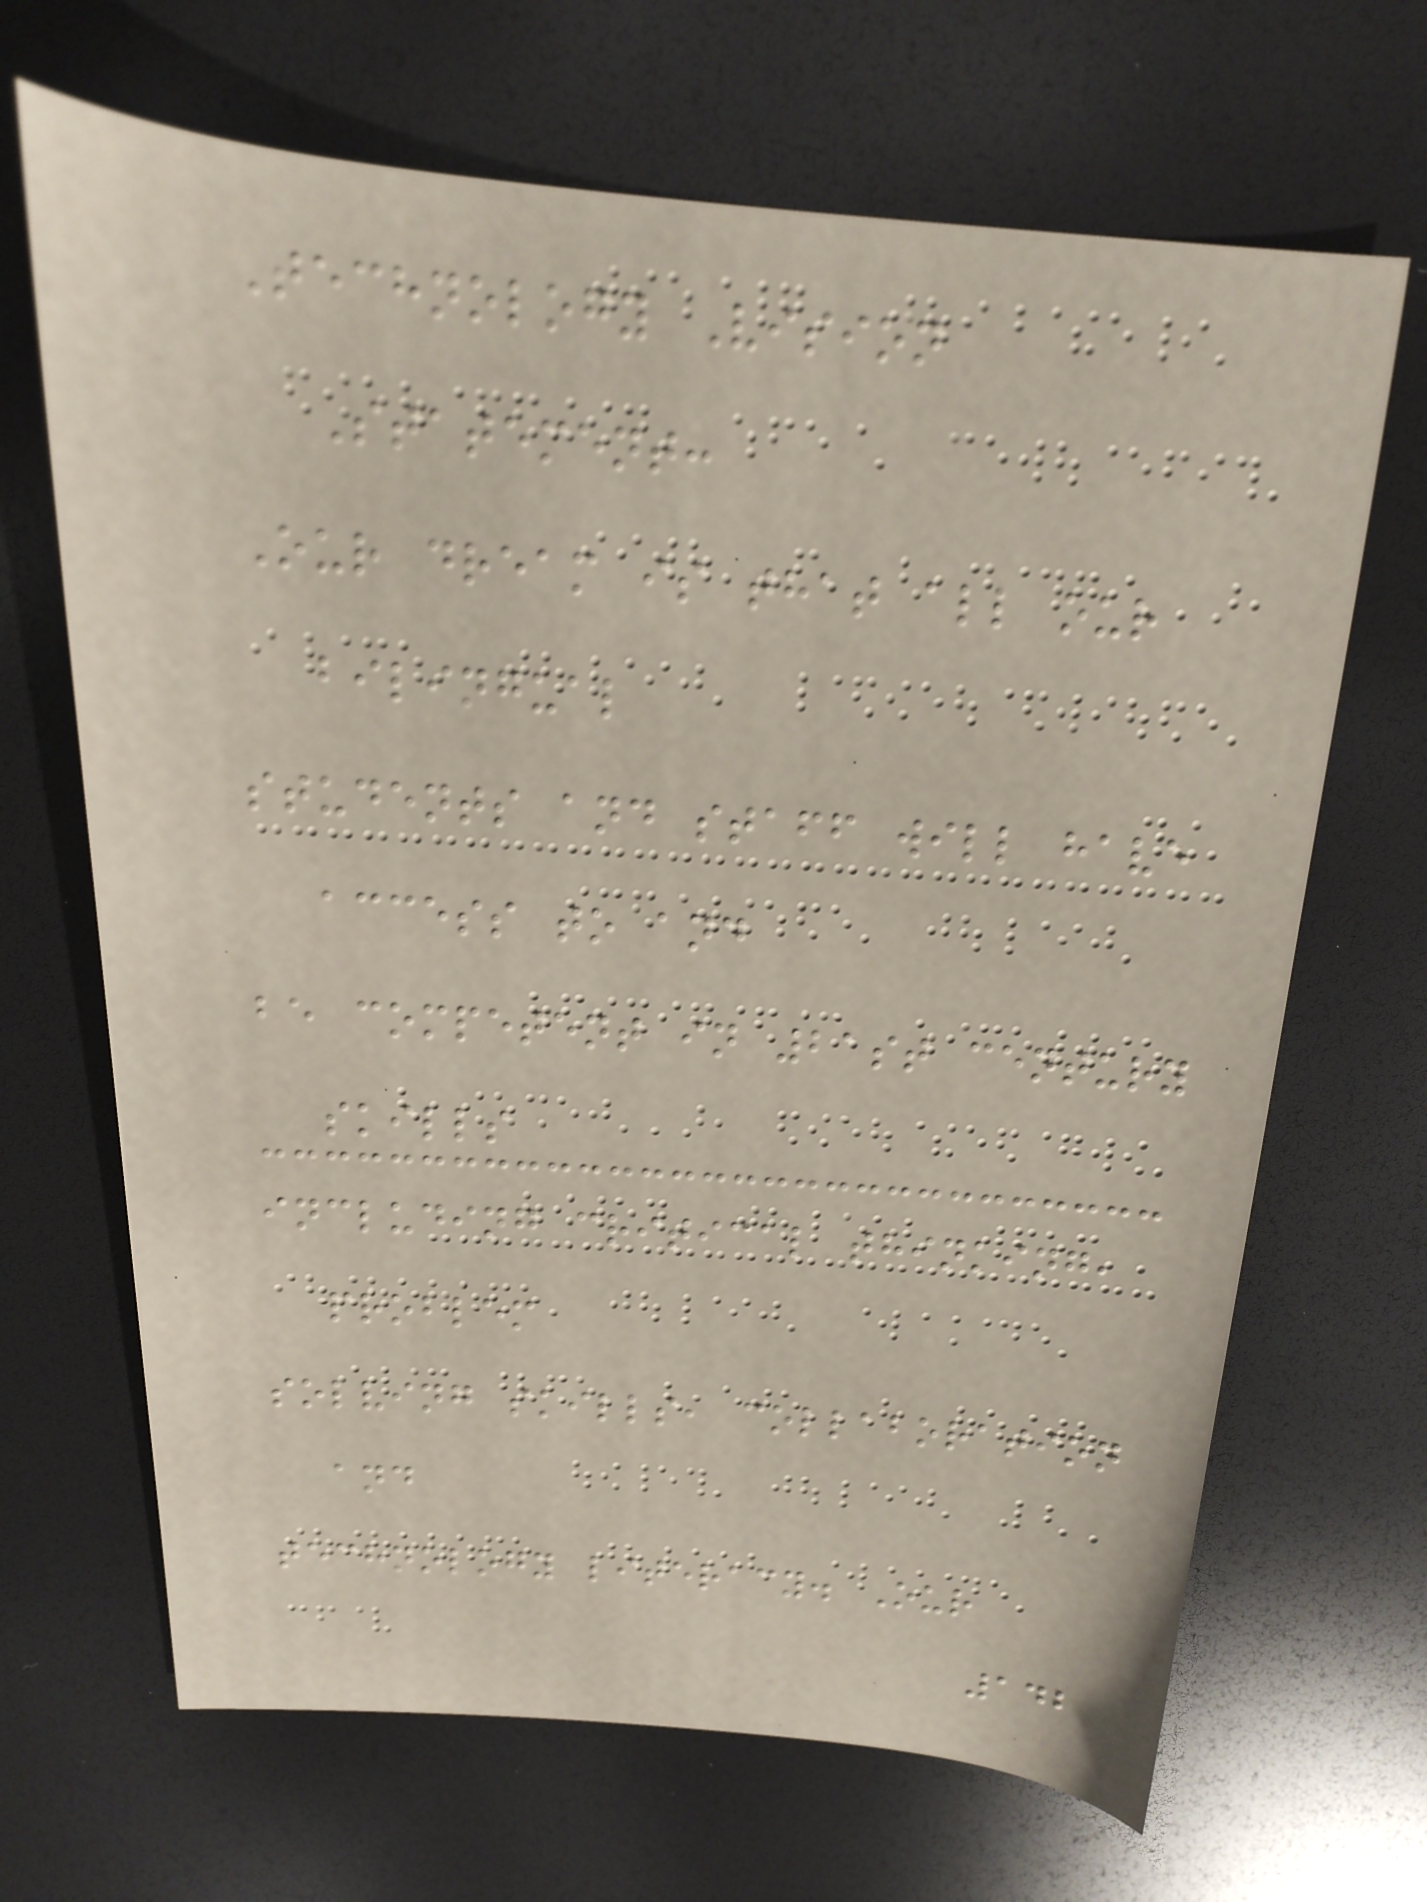Technology Vision
Statement:
Our dream is that all our
bilingual
students and staff will have
access to and
be competent in 21st century
skills
including critical thinking,
problem
solving skills, collaboration
and
technology literacy. Our
142
